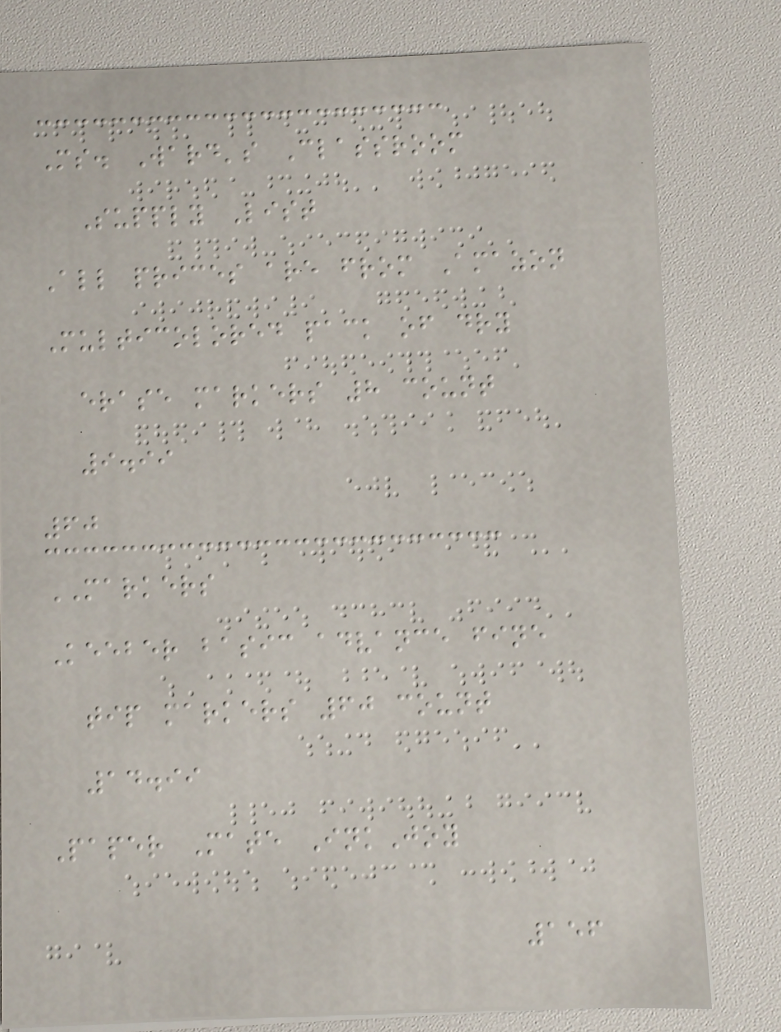Ms. Ward's Classroom
Supply List
All prices are from Amazon
Multicolored pack of dry
erase markers 8 count
9.99
60
MARKERS
Keeber basic advance fine
tip markers 60 count
14.99
Paper Mate InkJoy
156
